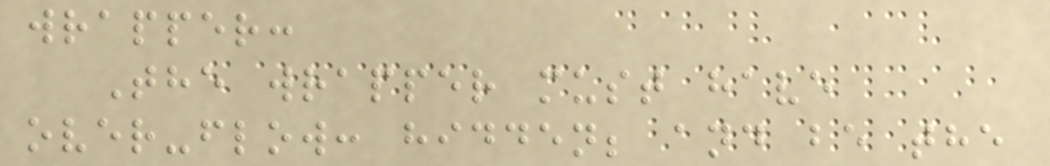wrapper:
The wrapper must have
over-flow: hidden; and be the
